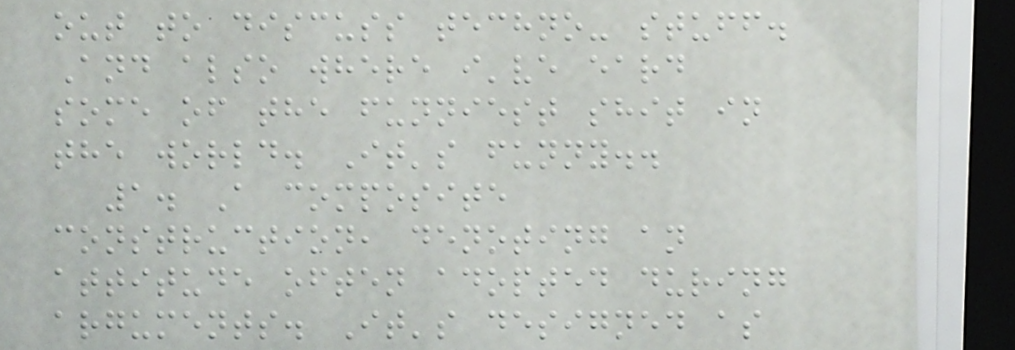out to discuss techno- stuff.
And also where i've eard
some of the funniest shit in
the world. It's funny..
1. A composite
construction, denoting an
attitude often adopted during
arguments. It's designed as
